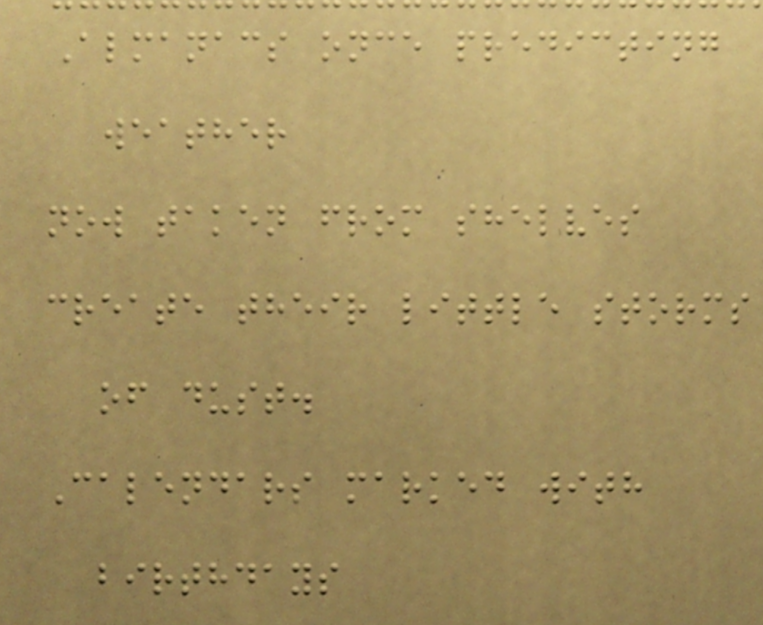Almanacs once predicting
weather
now taken from shelves
create their little storms
of dust.
Calendars marked with
birthdays
